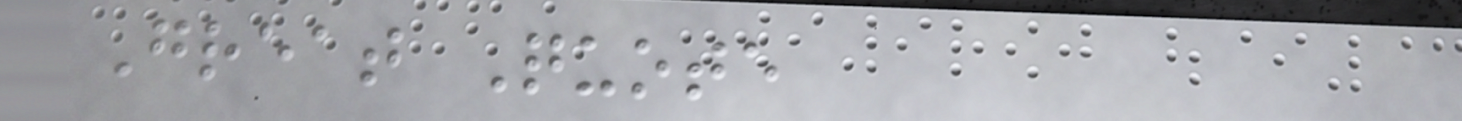Great Quote
